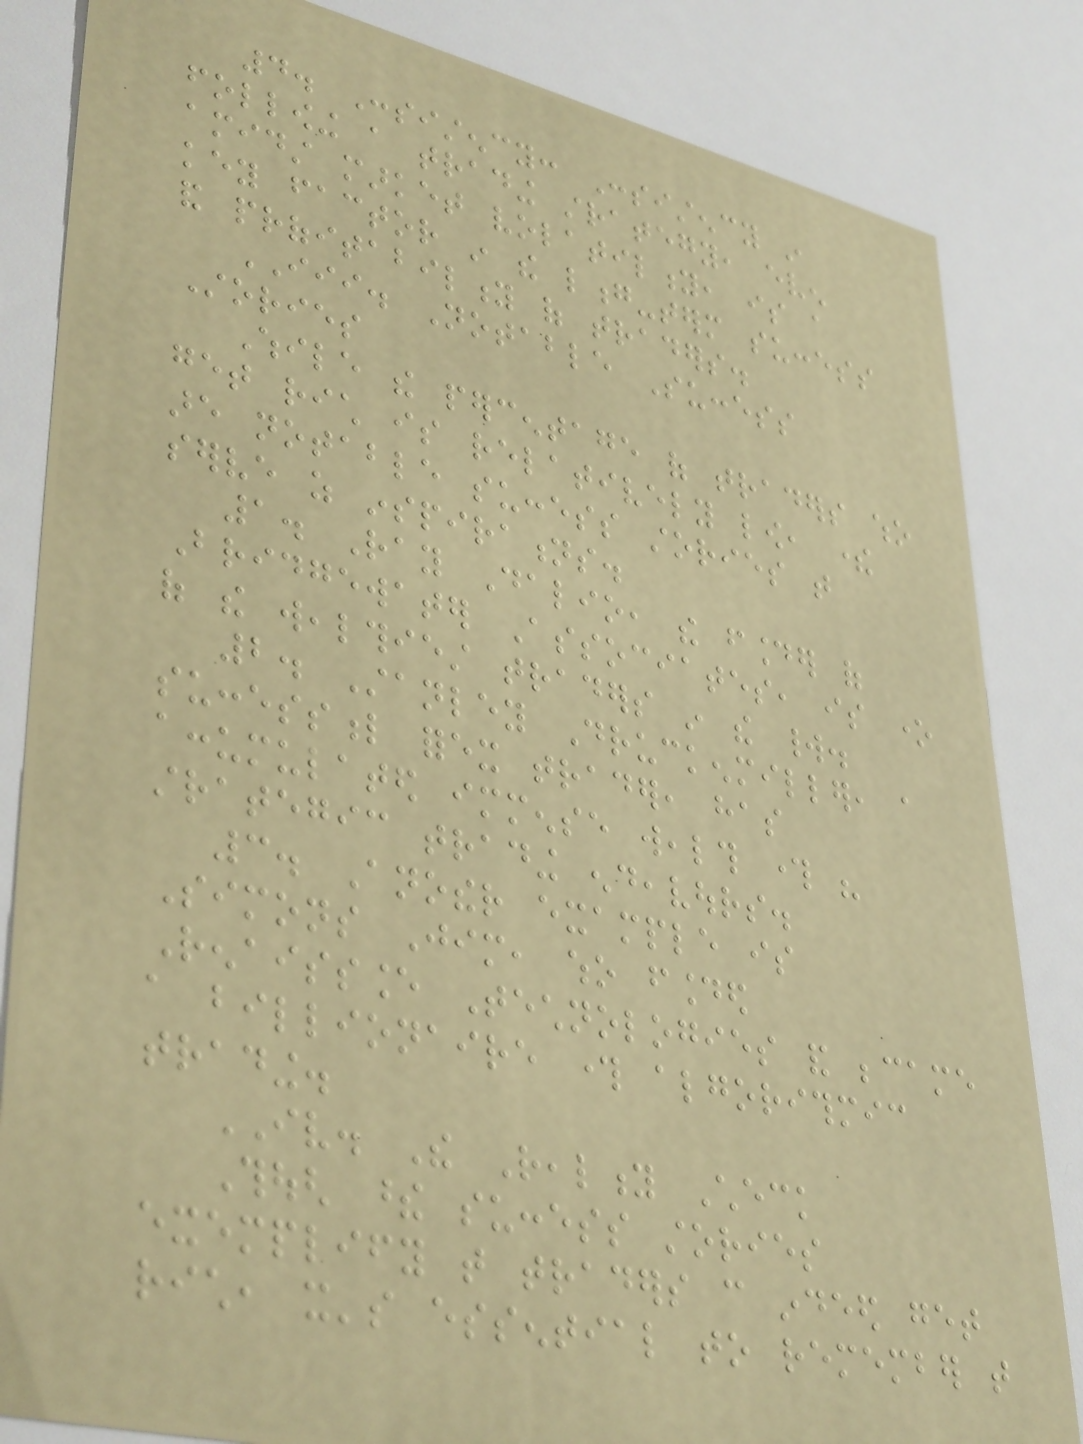4. Consistency: Consistency in
following a trading strategy, even
amidst market volatility, is a
key factor in the long-term success
and profitability of traders.
III. Notable Success
Stories
While the percentage of traders who
get rich is relatively low, there
are notable success stories that
serve as inspirations.
1. Ray Dalio, the founder of
Bridgewater Associates, is one
of the wealthiest traders in the world.
2. Stanley Druckenmiller, a
successful forex trader, has
accumulated immense wealth through his
strategic trading endeavours.
3. Another example is
Simons Jim, who founded
Renaissance Technologies and became
a billionaire through algorithmic
trading.
IV. The Reality Check
Though these success stories
exemplify that traders can indeed get
rich, it's essential to remember that
